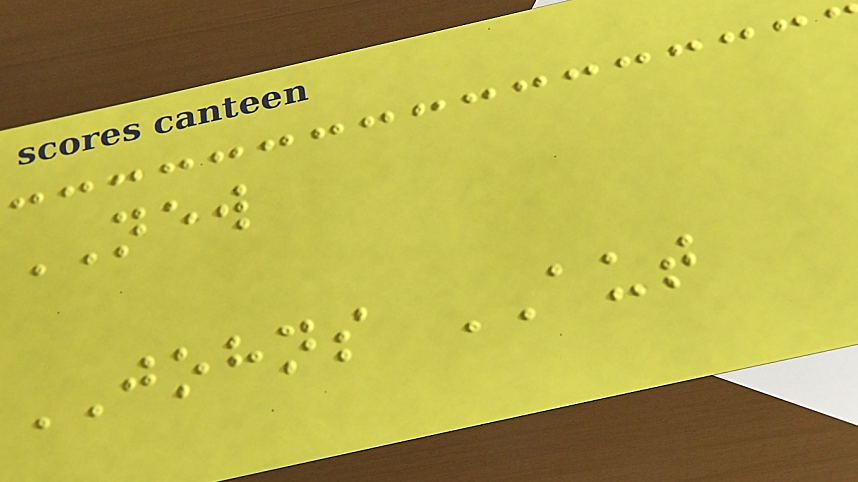NEW
JOHNS AUT
